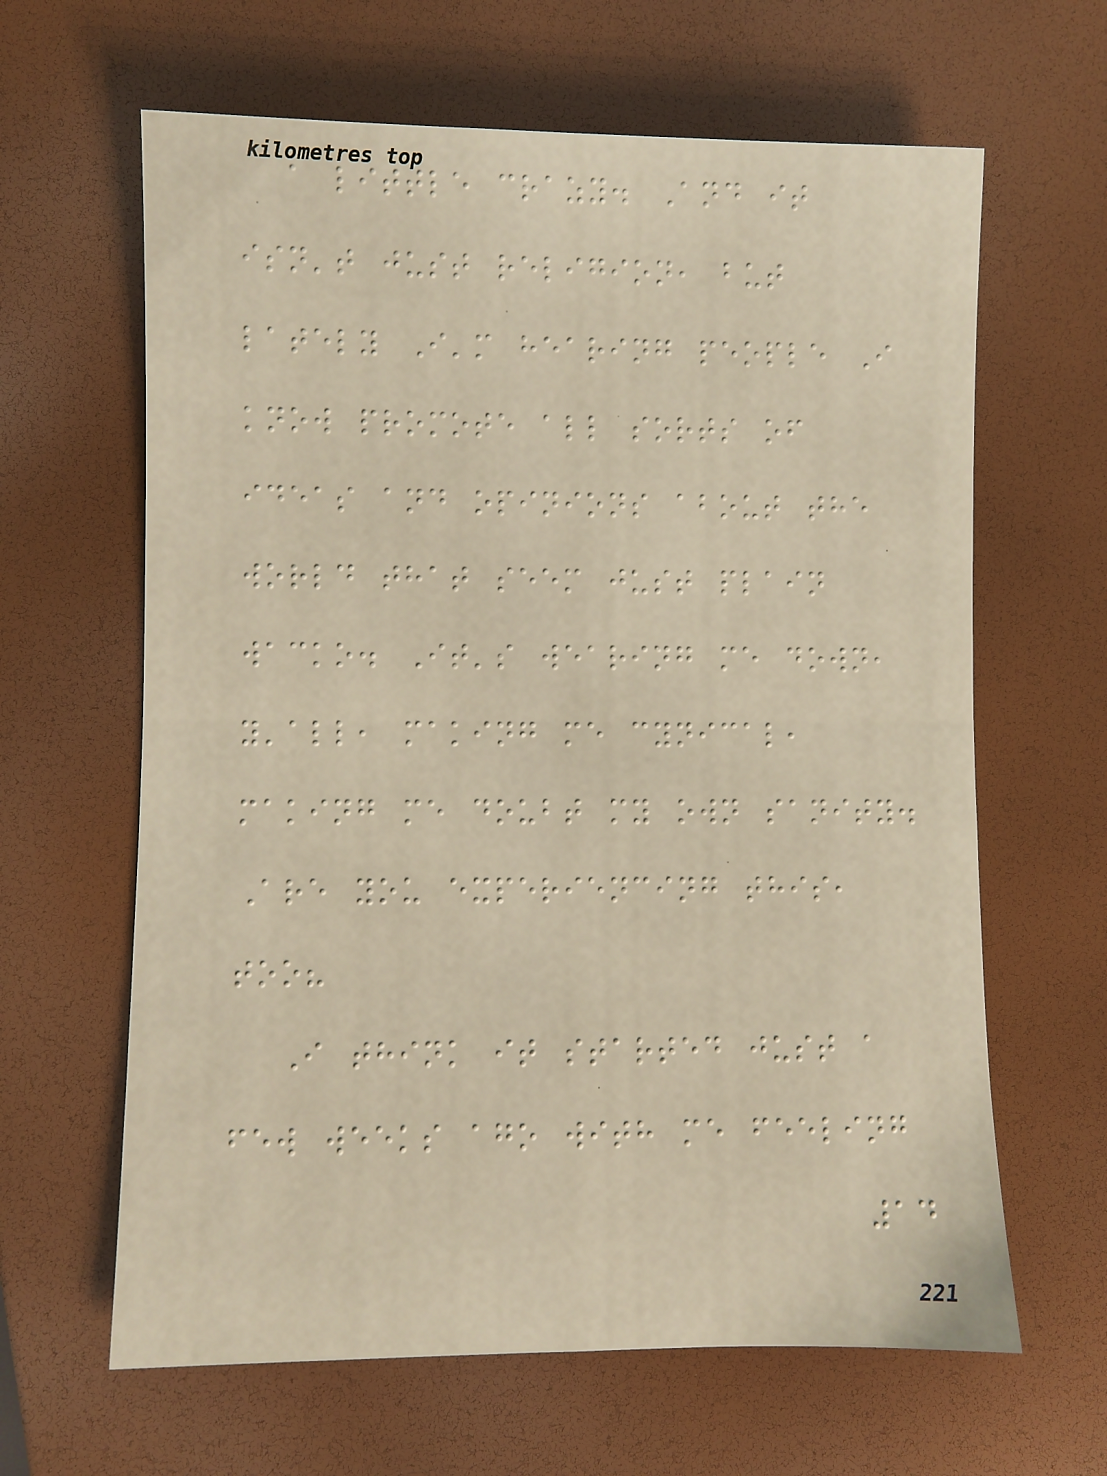a little crazy. And it
isn't just religion, but
lately I'm hearing people I
know promote all sorts of
ideas and opinions about the
world that seem just plain
wacko. It's wearing me down,
y'all, making me cynical,
making me doubt my own sanity.
Are you experiencing this,
too?
I think it started just a
few weeks ago with me feeling
14
